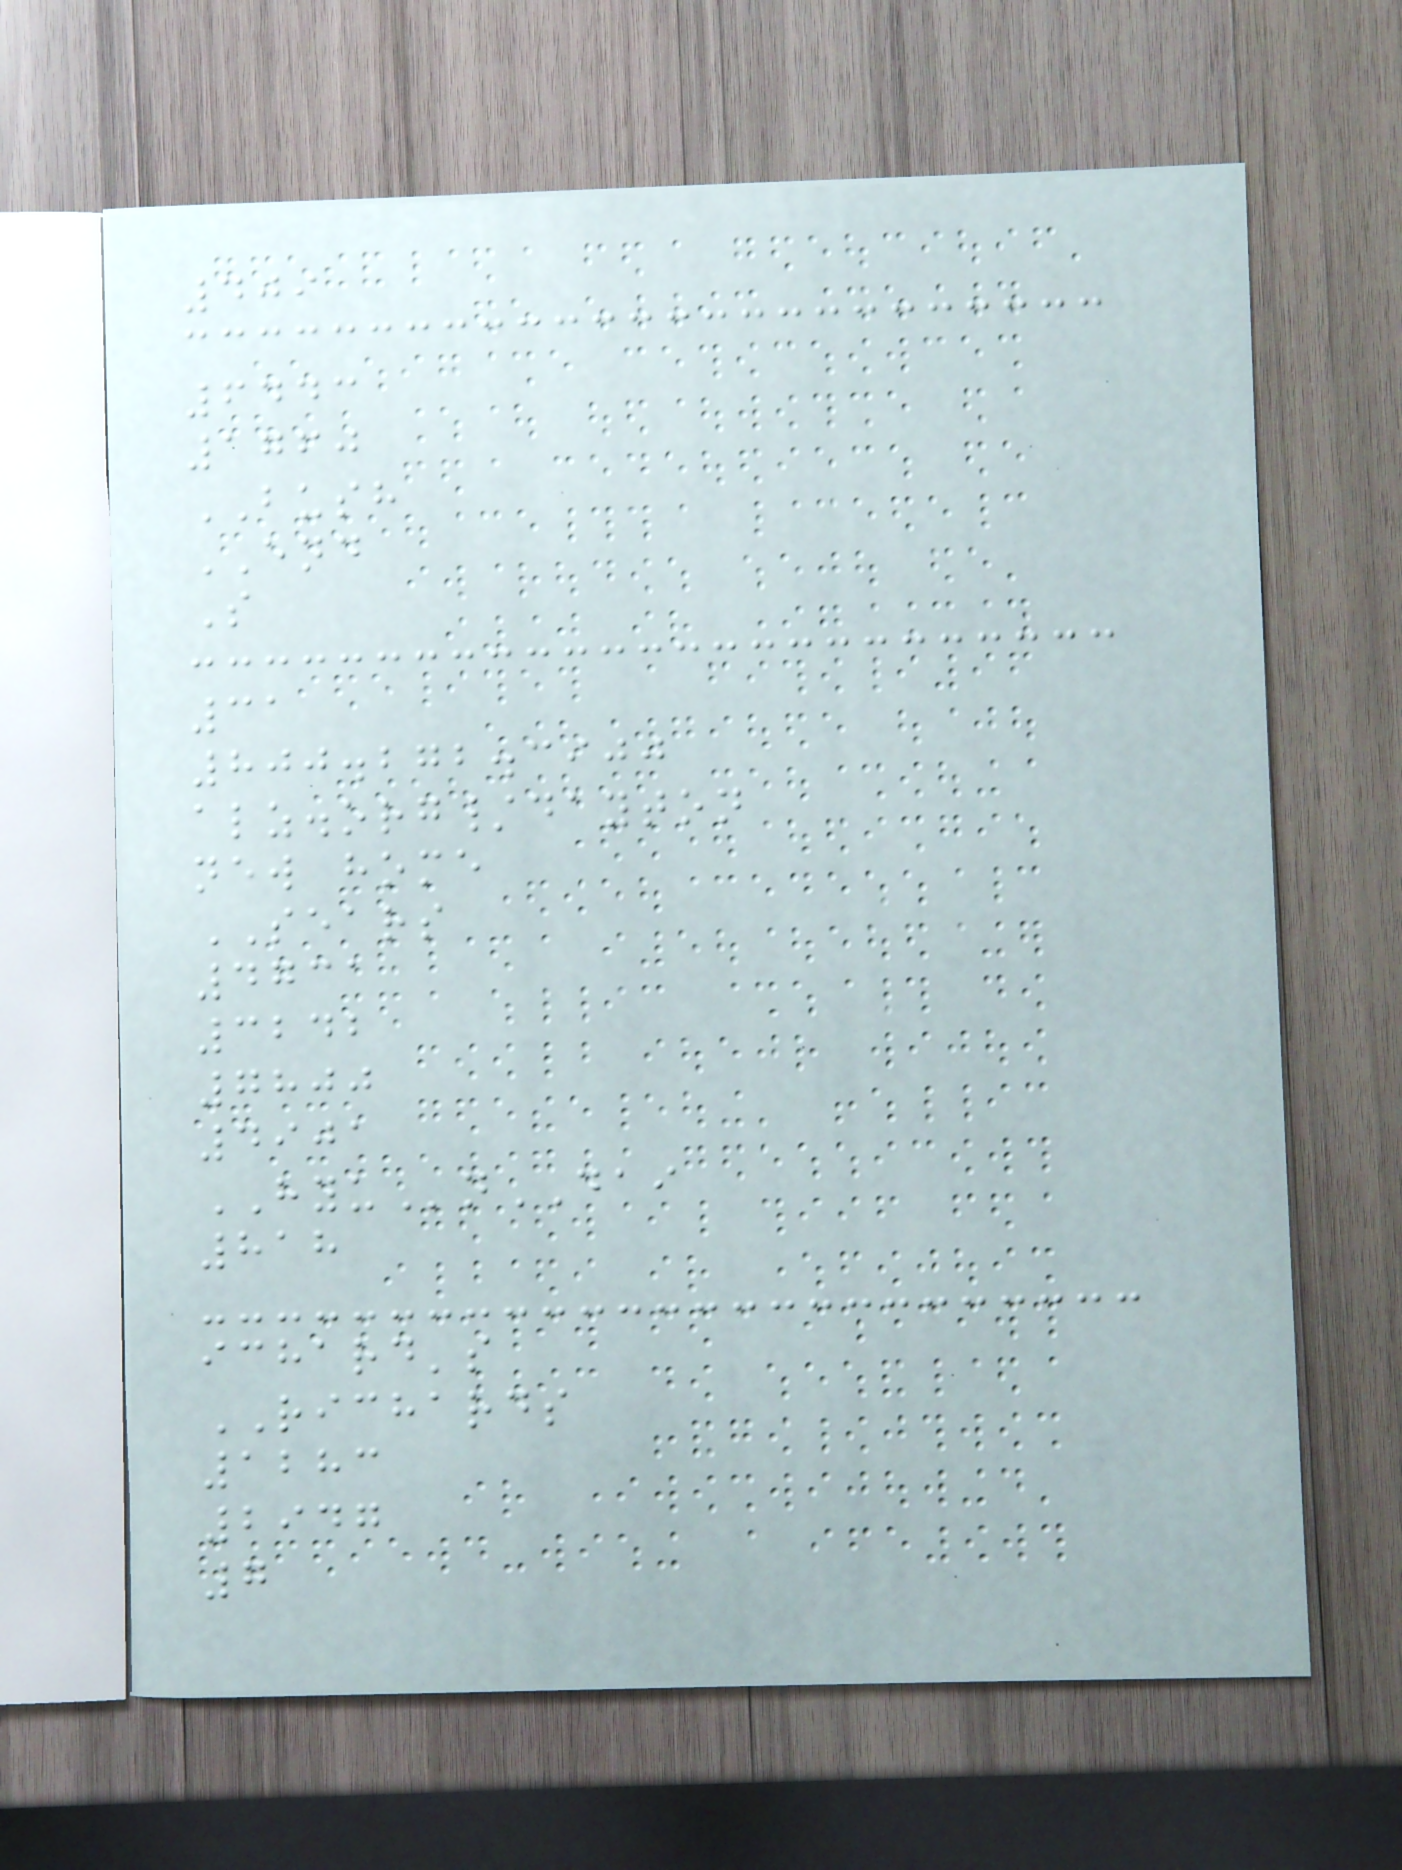409
6443
1760
BUSH
END
S
31
800.272.3900
alz.org/dayton
new home
SEARS
4731
3242
7800
4901
HYUnDAI
818
ichard's
RICHARDS
1283
2947
7
